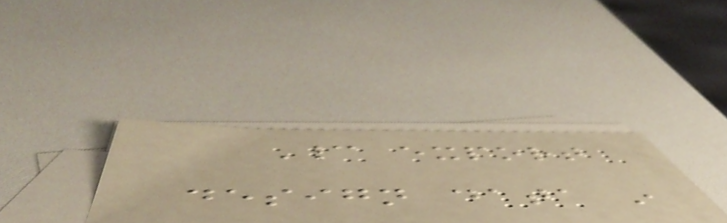Cannot export
design data in
